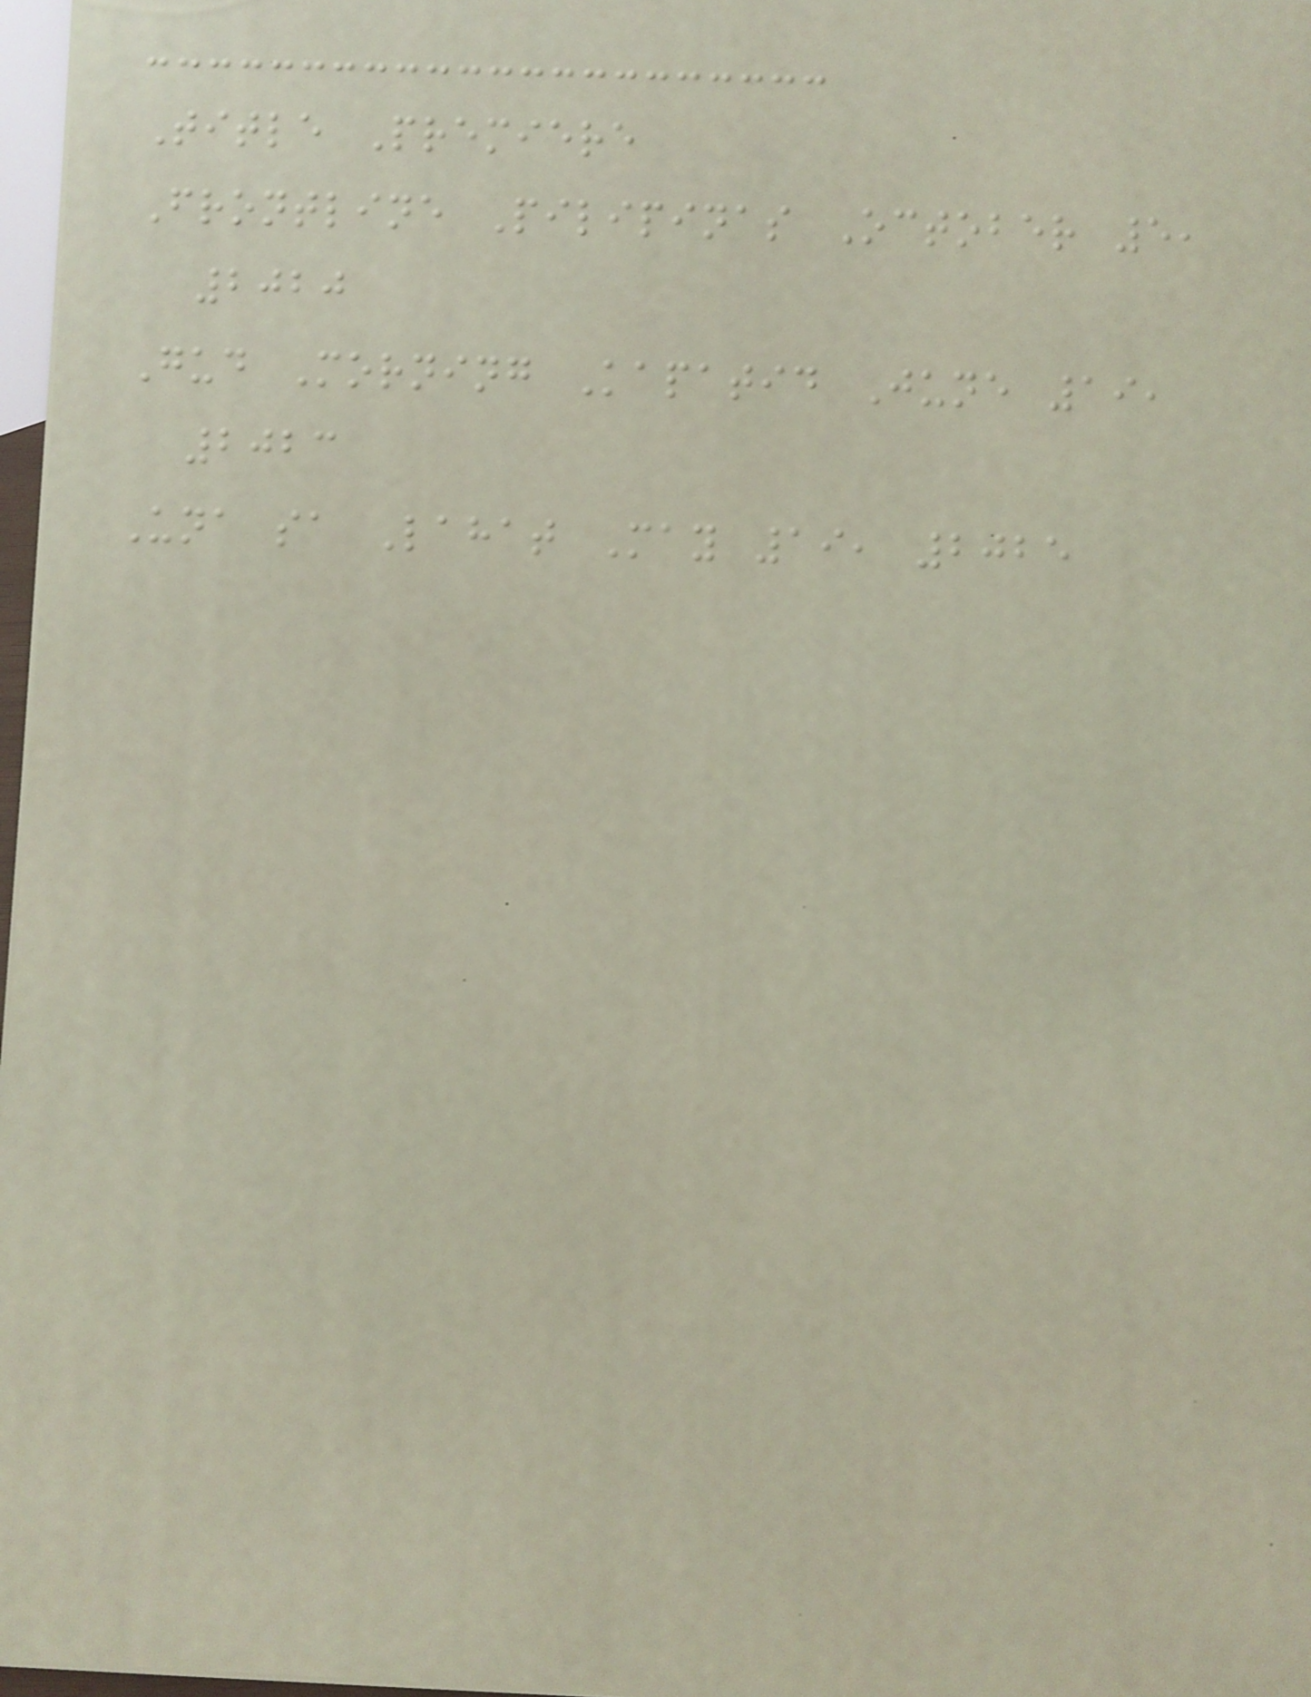Title Premiere
Frontline Pilipinas October 5,
2020
Gud Morning Kapatid June 19,
2023
Una sa Lahat May 19, 2025
